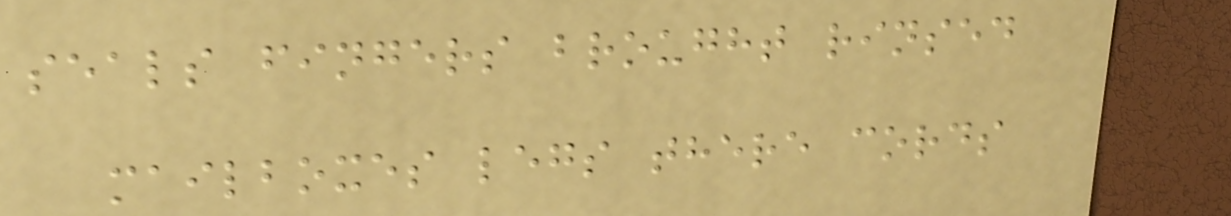seals fingers brought rinsed
mailboxes legs there cords
